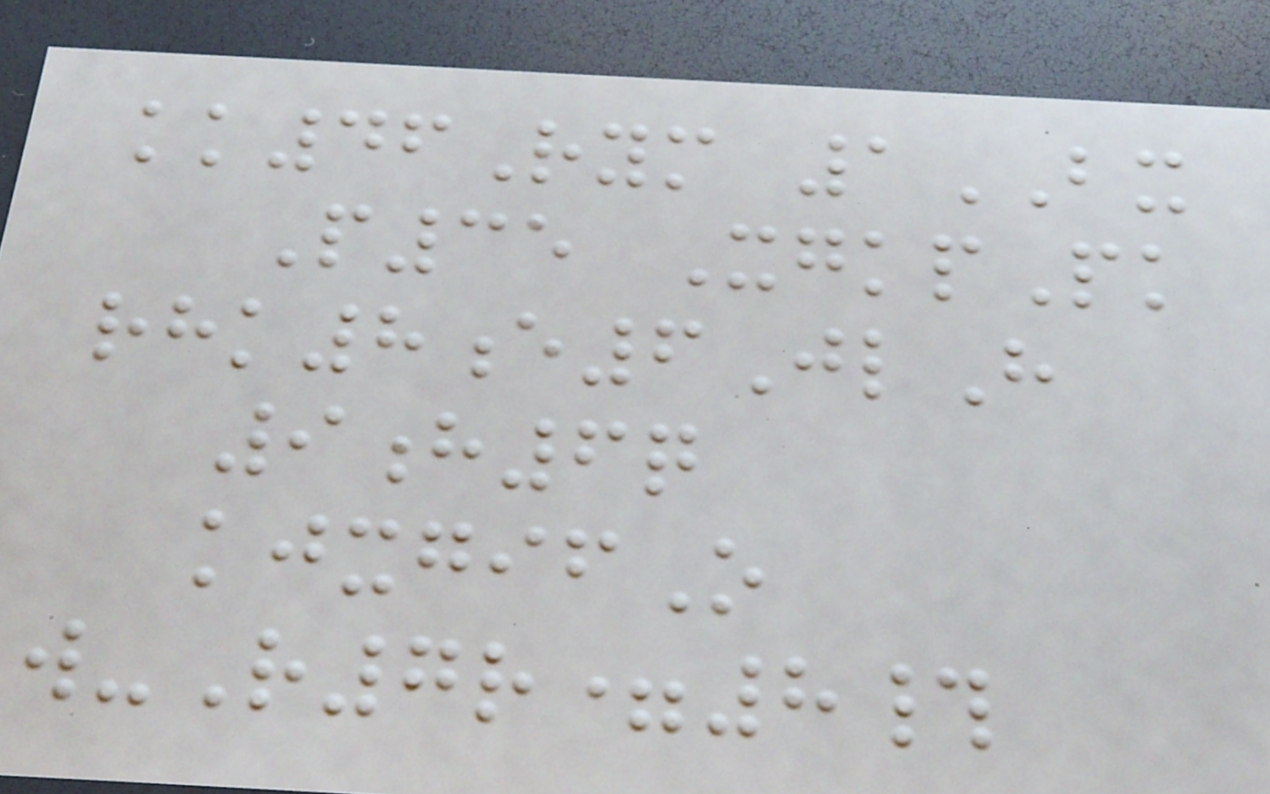kk46Rym 1BX
P35 XgkpPk
rhk8e6JlH
9h6q
kjxgifO
w-R7r=8#
